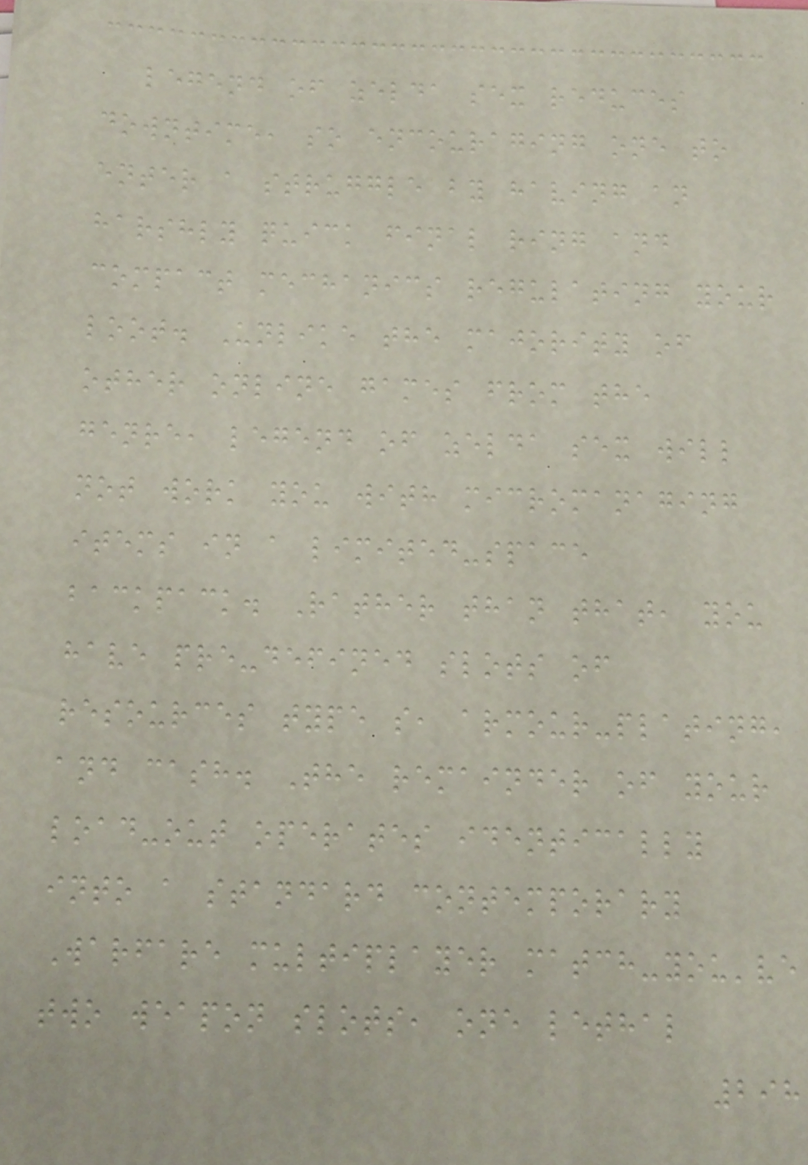legend of zelda sex reduces
downtime, so encouraging one to
enter a struggle by having an
harshly quick final ring and
compact mechanics regulating your
loot. Unlike the majority of
other online games from the
genre, legend of zelda sex will
not work you with micromanaging
items in a limited-space
backpack. Rather than that, you
have pre-defined slots of
resources type s, armour-plating,
and cash. The remainder of your
load-out operates identically
into a standard contemporary
Warfare multiplayer match-you've
two weapon slots, one lethal
298
